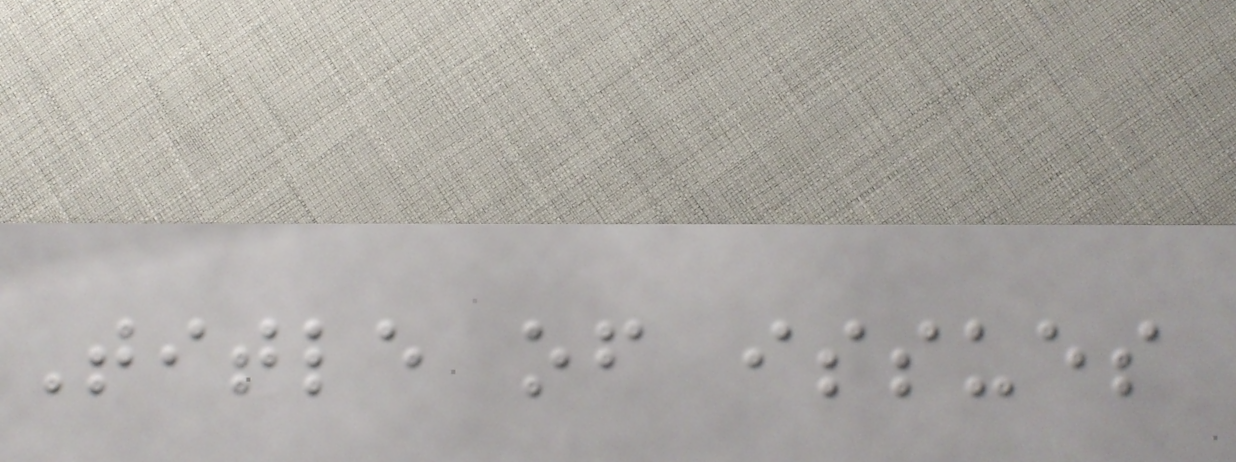Title of issues
